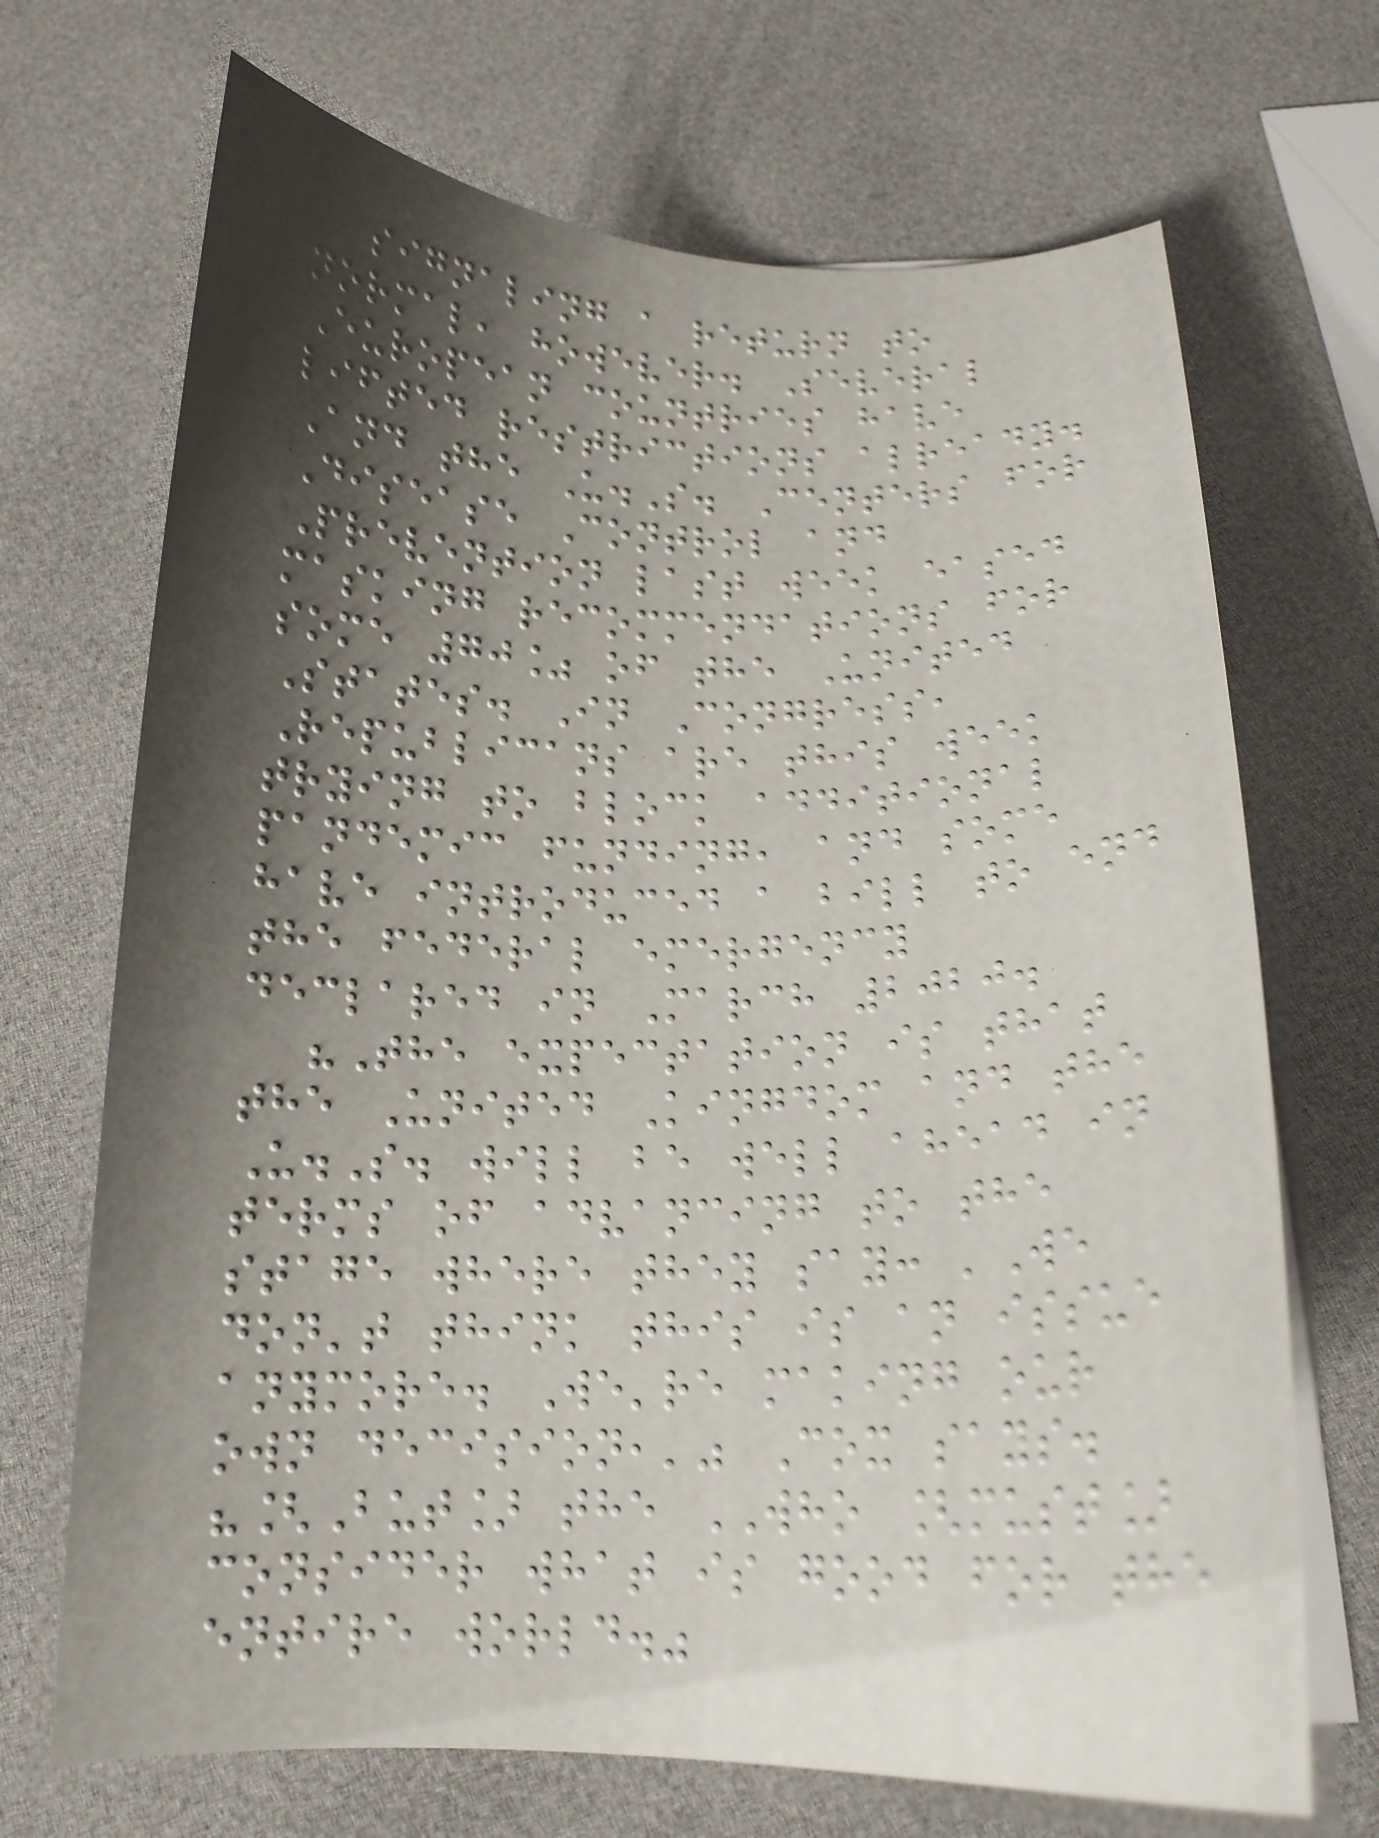signaling a return to
normal, however. Several
European countries have
lifted restrictions already.
And the U.S. Centers for
Disease Control and
Prevention last week eased
masking recommendations for
some 70% of the United
States. In Congress,
Republicans are this week
trying to block additional
pandemic funding, and some
have introduced a bill to end
the federal emergency
declared in March 2020.
"The expectation is that
the United Kingdom and the
U.S. will be well ahead in
terms of advancing to the
stage where they say: 'We
don't think this is an issue
anymore. We're making our
own decision,'" Cox says.
"[But] the WHO [must]
consider what is good for the
entire world."
